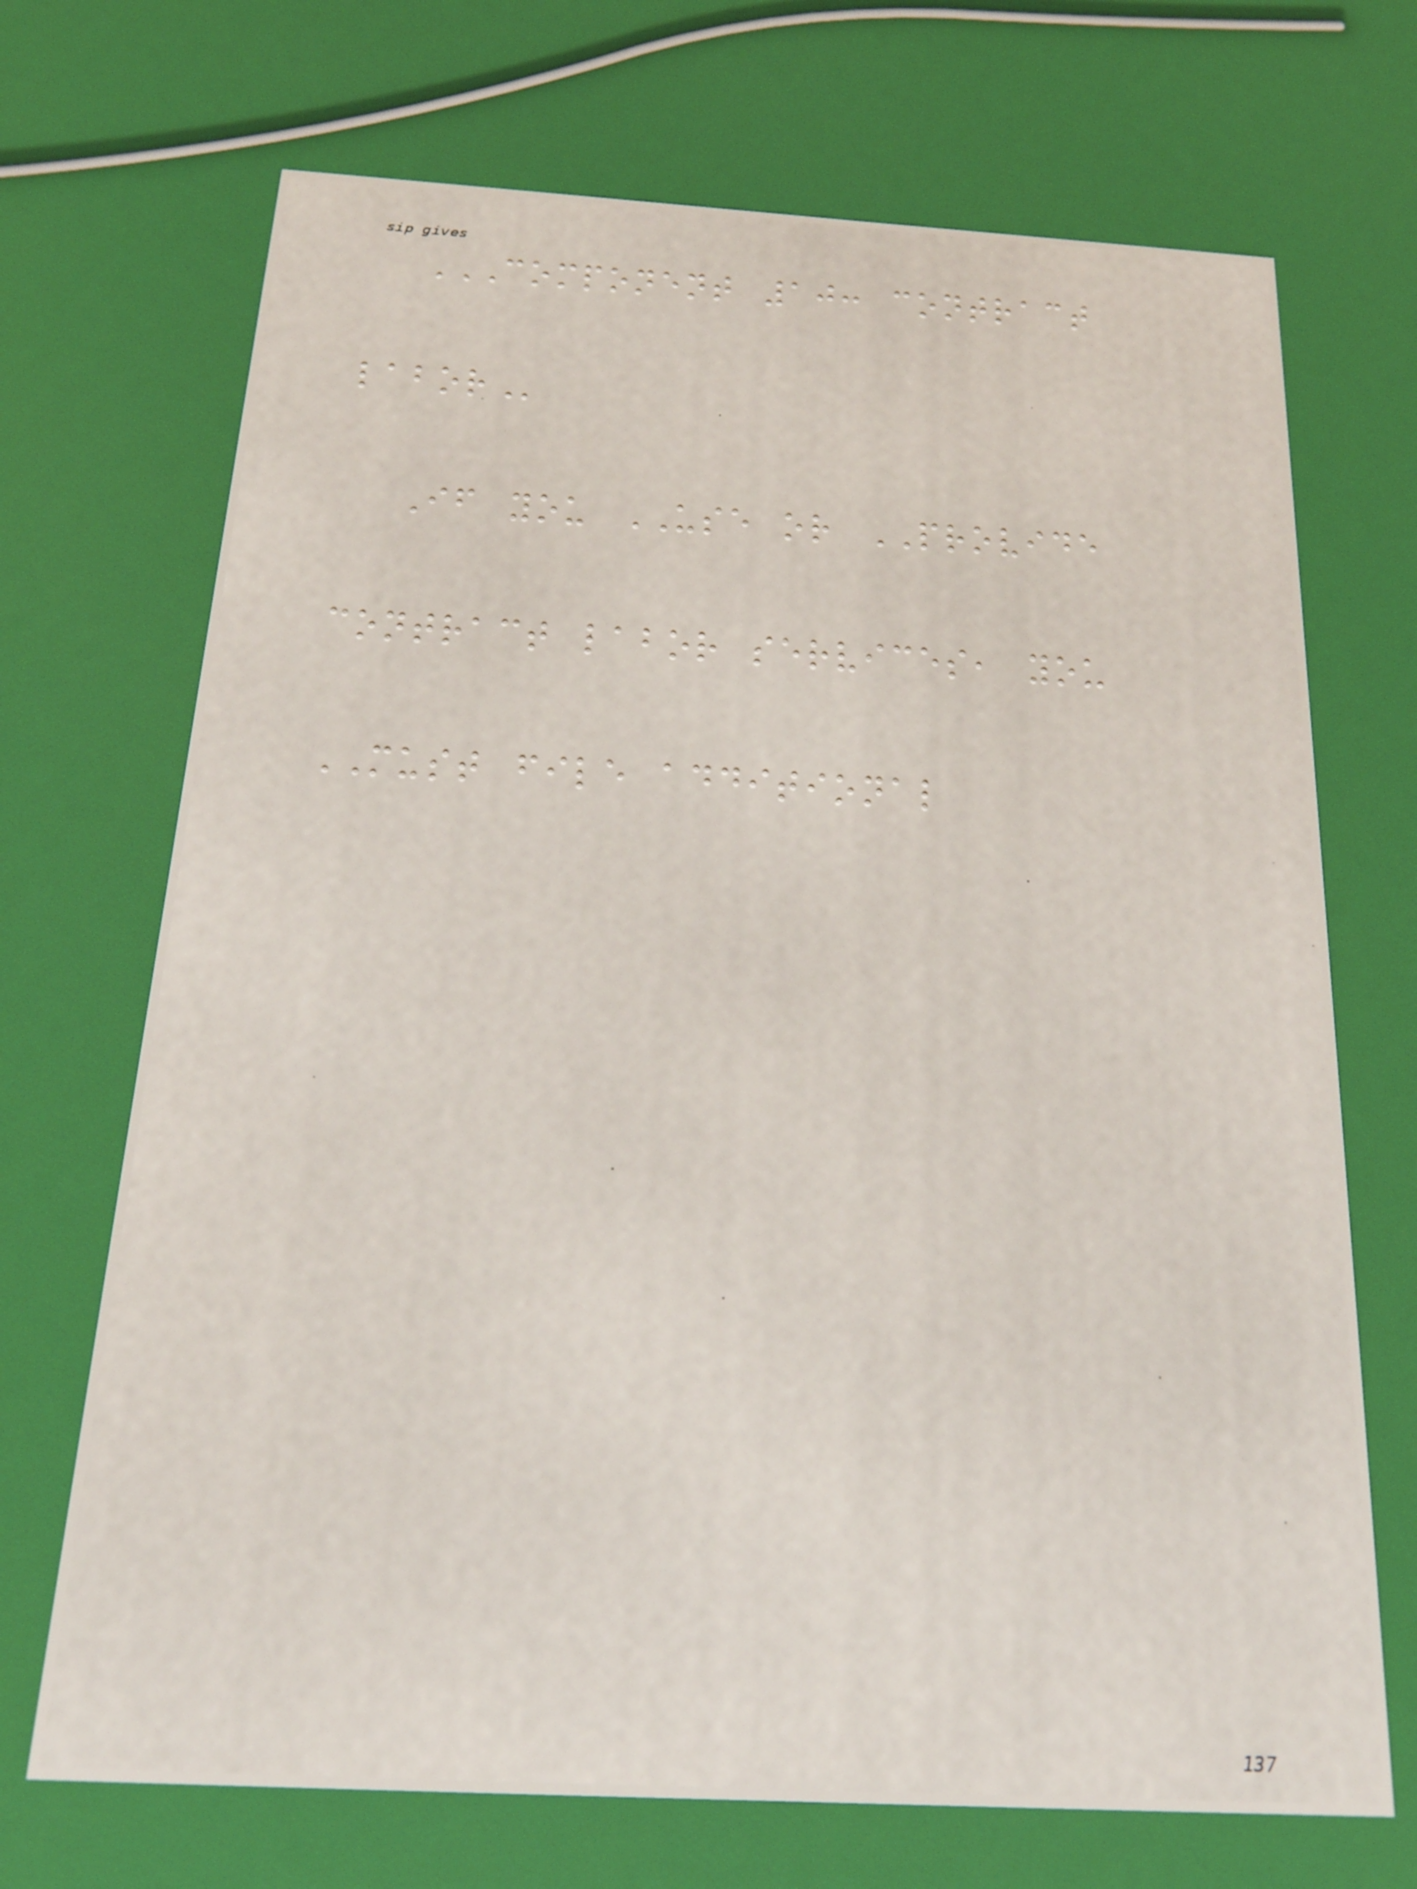COMPONENT 10: CONTRACT
LABOR
If you USE or PROVIDE
contract labor services, you
MUST file additional
